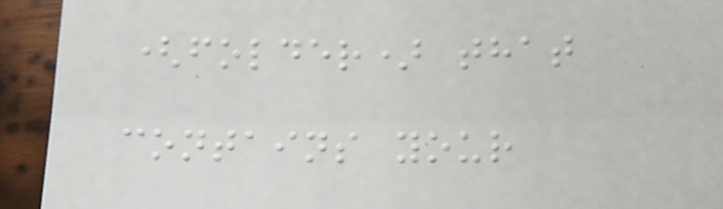(folder) that
contains your
